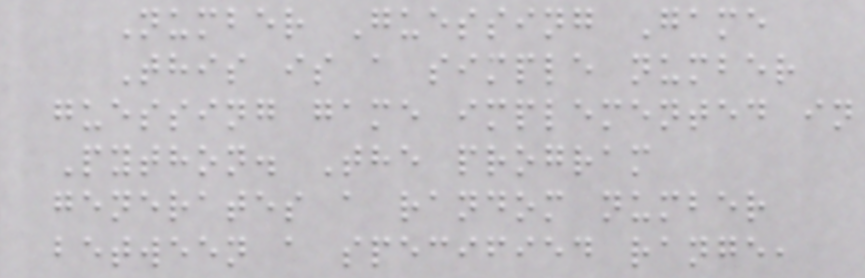Number Guessing Game
This is a simple number
guessing game implemented in
Python. The program
generates a random number
between a specified range,
